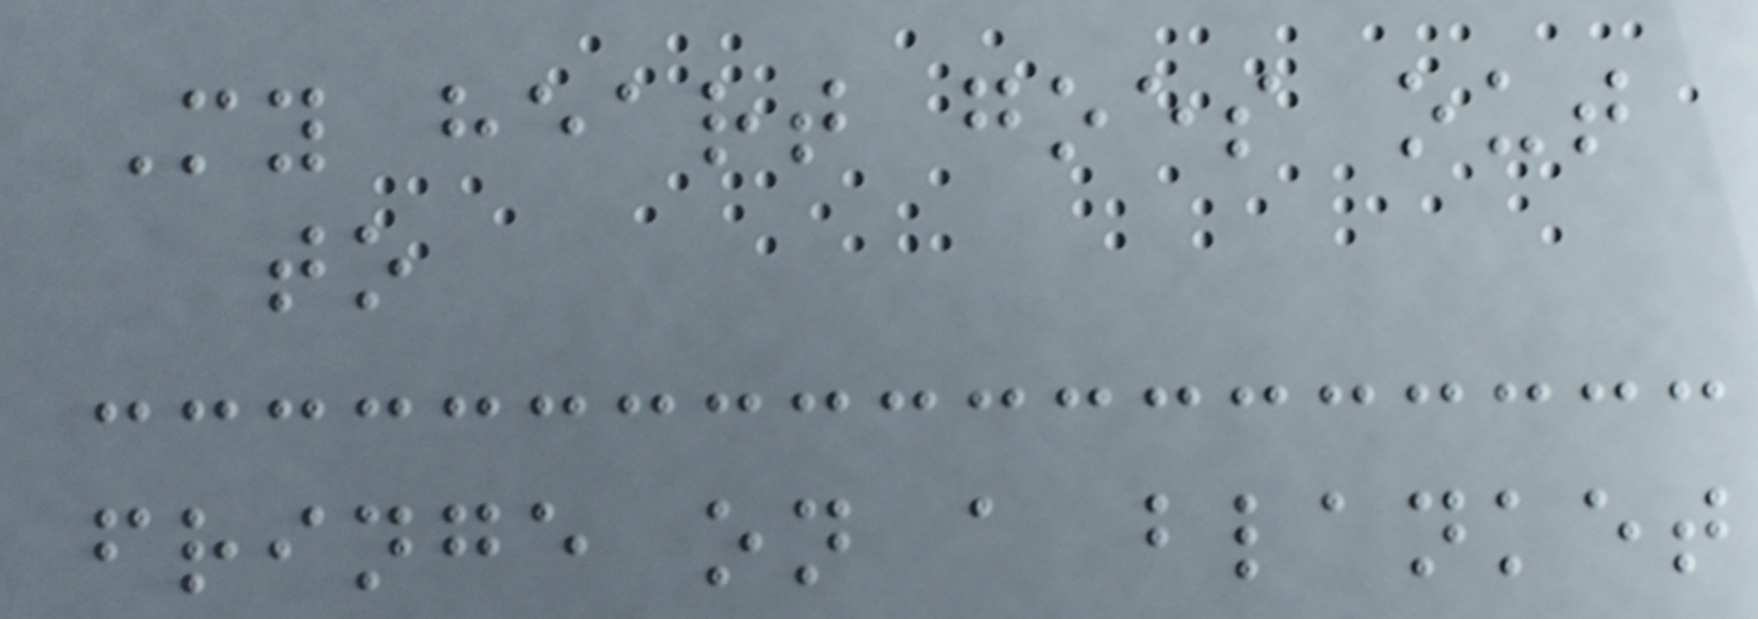My heart goes out
to
fringe on a blanket
